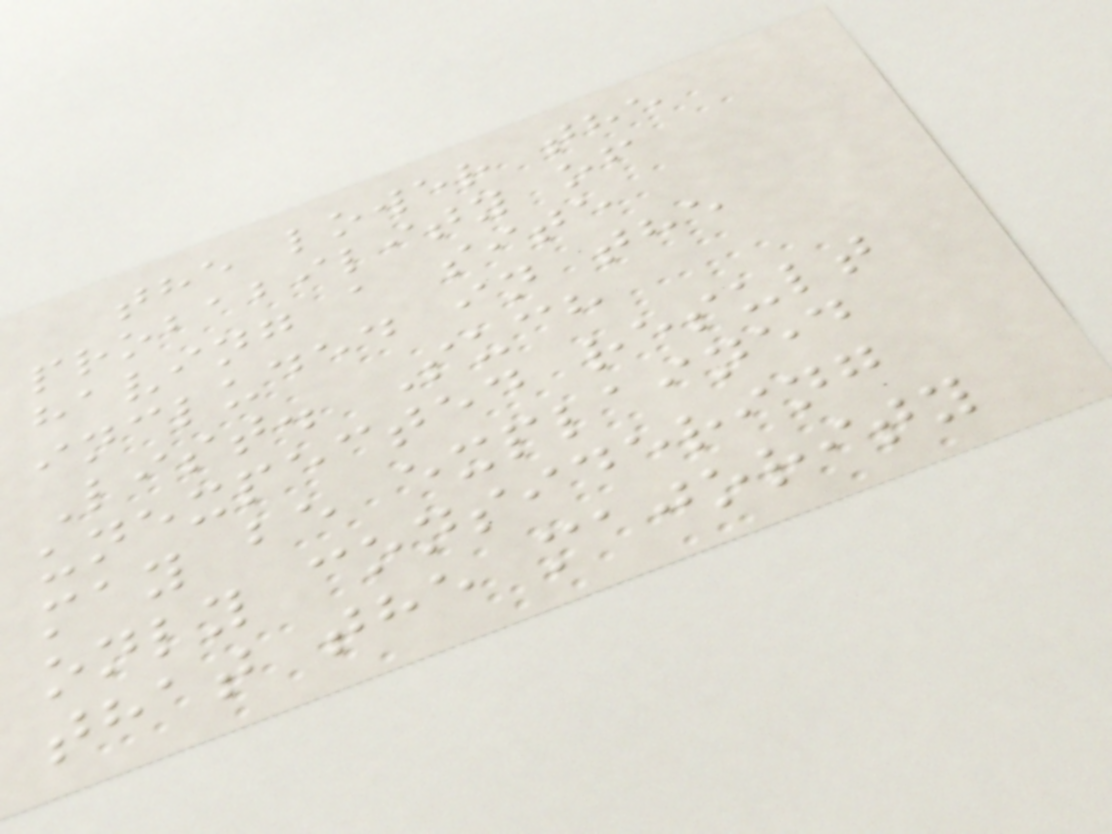the lower the
probability of
having a site
included in the
List. Such
unexpected result
may be explained
only considering
that the majority
